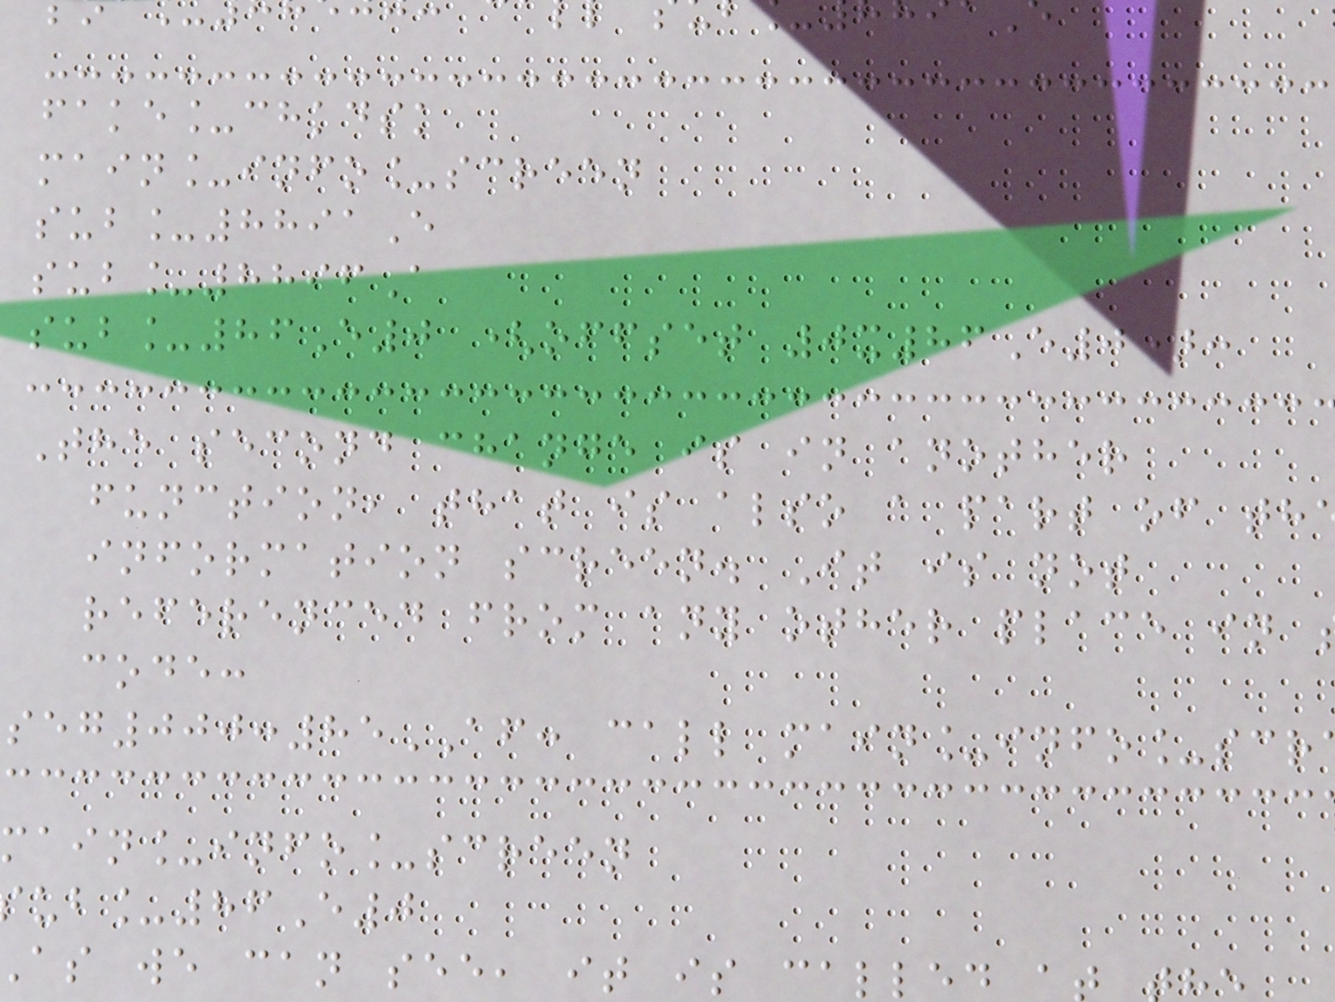fake_chkdsk
main_info_screen
sub_8891E
sub_8896A
sub_86E0 (offset 0x86E0):
The second change is in another
function, that is also a part of th
information screen. It is not
referenced from any other place in
code:
seg000:85AF: call main_info_scr
main_info_screen
ub_86E0
as we can see, it is called
